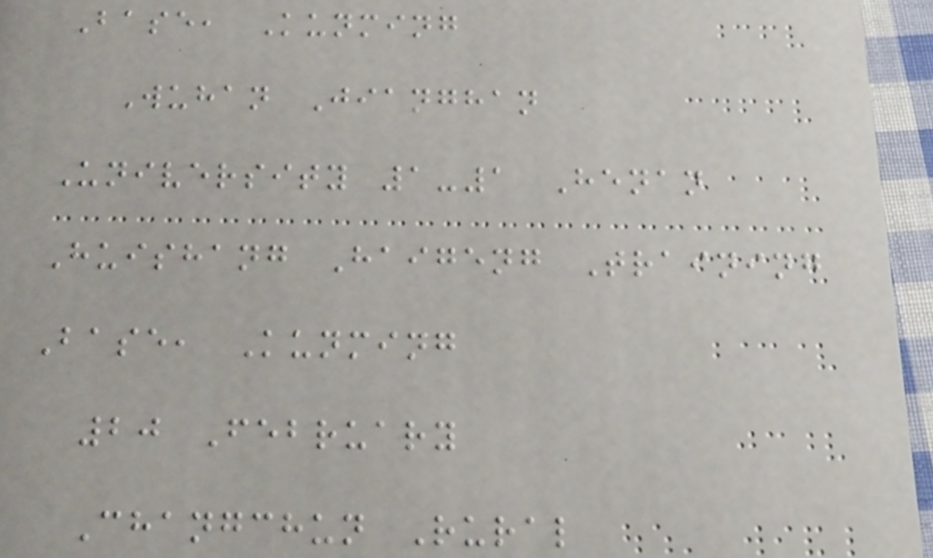Base, Kunming
Wuhan Jianghan
University 1-1 Henan
Huishang Haigeng Training
Base, Kunming
20 February
Changchun Rural
